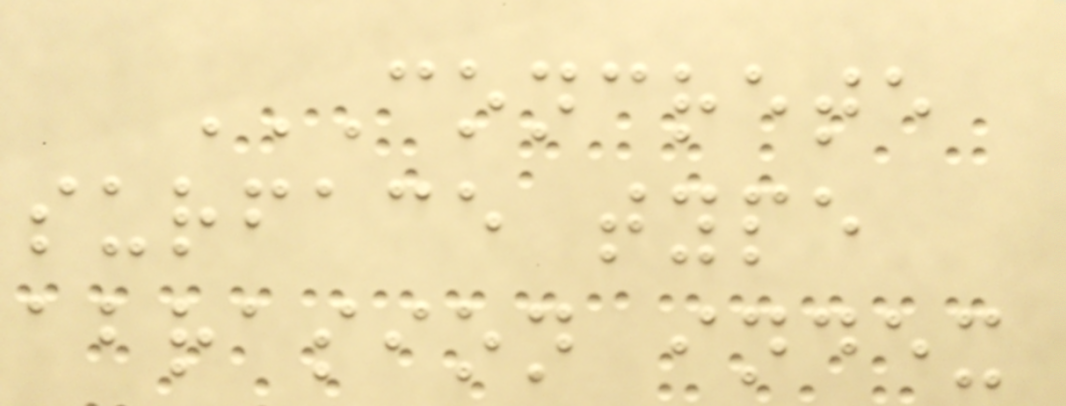CONCRETE
SURFACE TYPE
ABRASION INDEX
